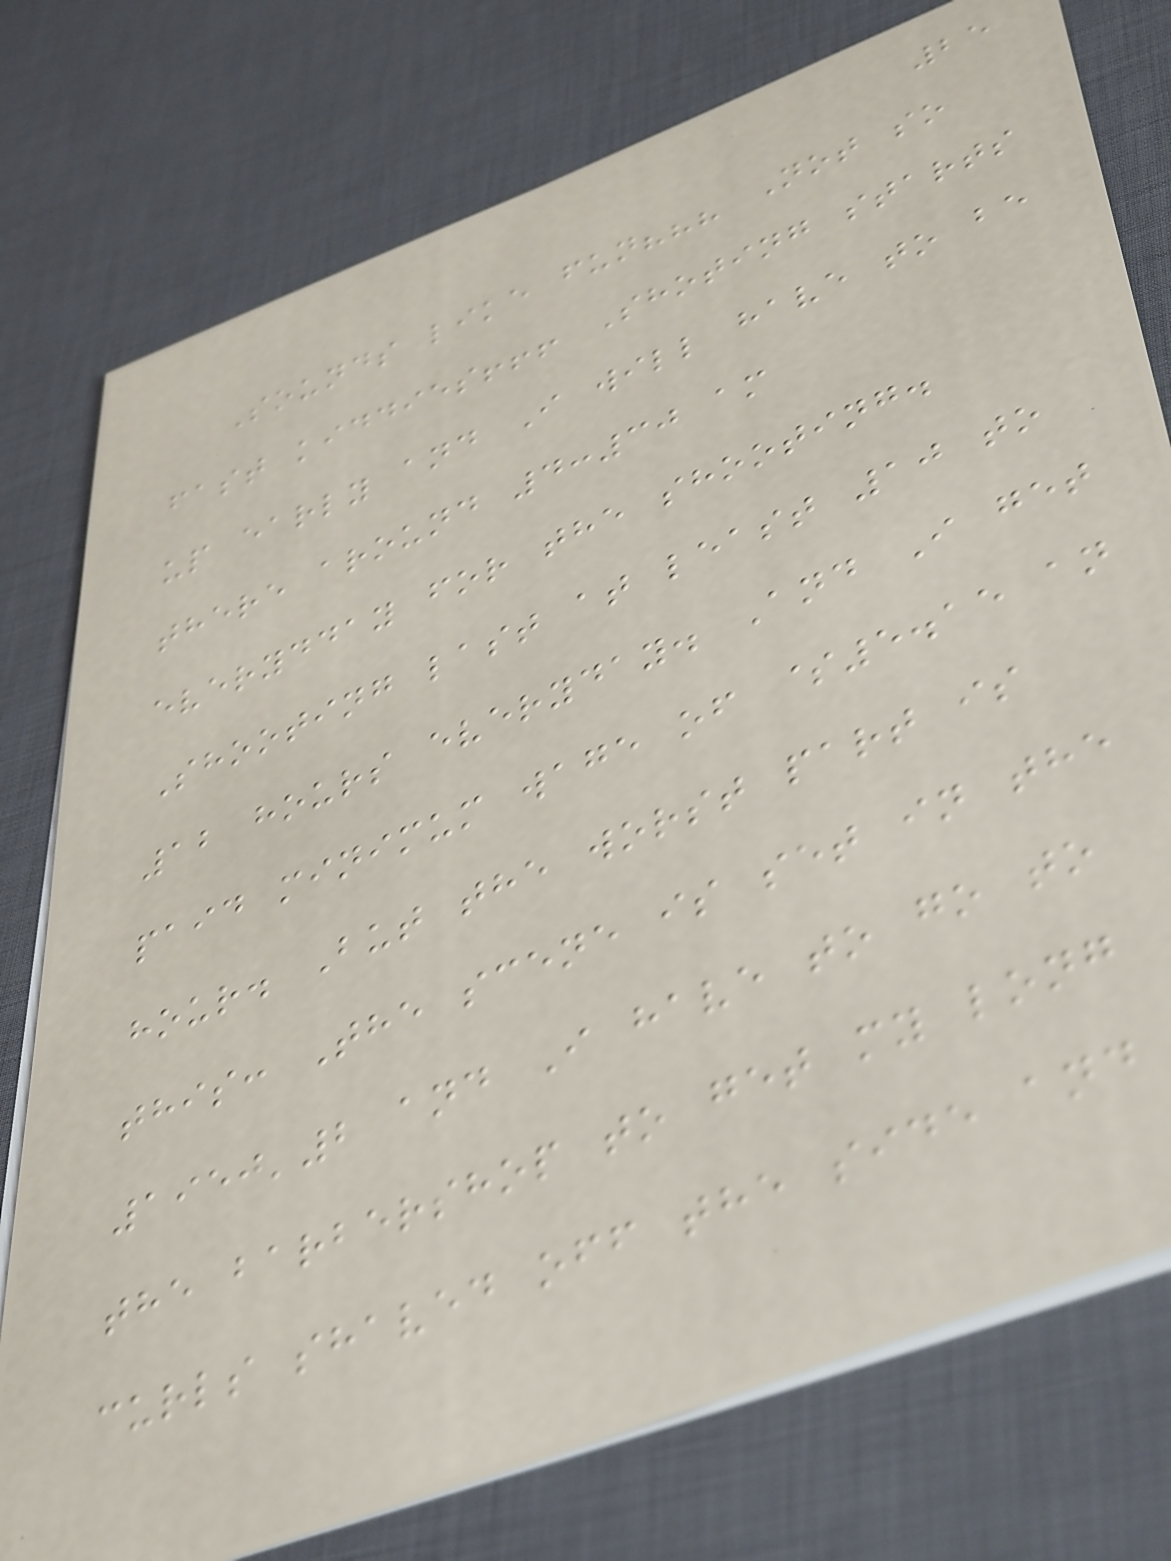25
Sounds like fun??? Not so
fast kiddies!!! Shoting starts
up early and I will have to be
there around 4:30 am
everydday for the shooting.
Shooting last at least 10 to
12 hours everyday. And I get
paid minimum wage of $5.15 an
hour. But the worst part is
this: The scene is set in the
1950'2 and I have to go to
the barbershop to get my long
curls shaved off the side and
